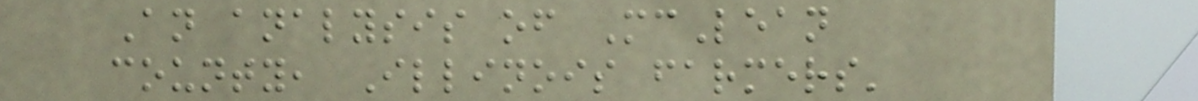An analysis of McLean
county, Illinois farmers'
